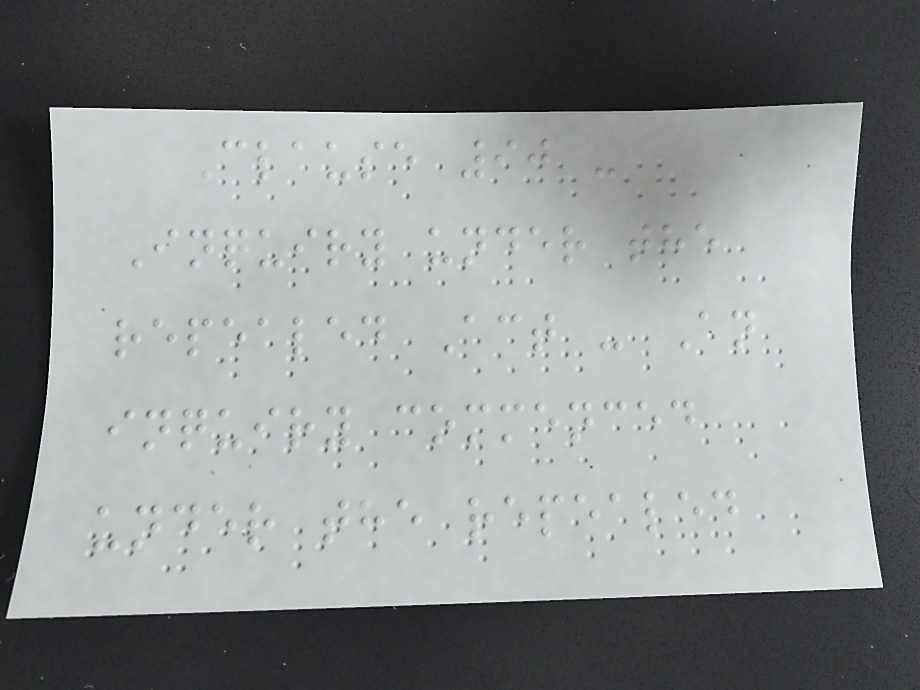Clause 90 -
Inquiry under the
repealed Act - An
inquiry commenced
under the repealed
